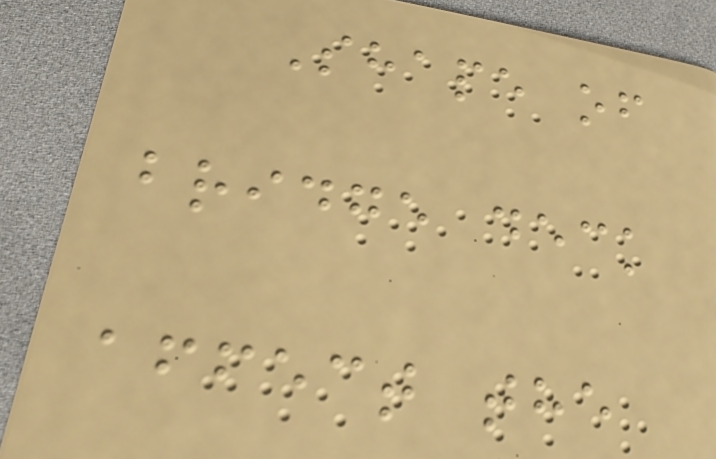Shape of
bridge deck
affect the
